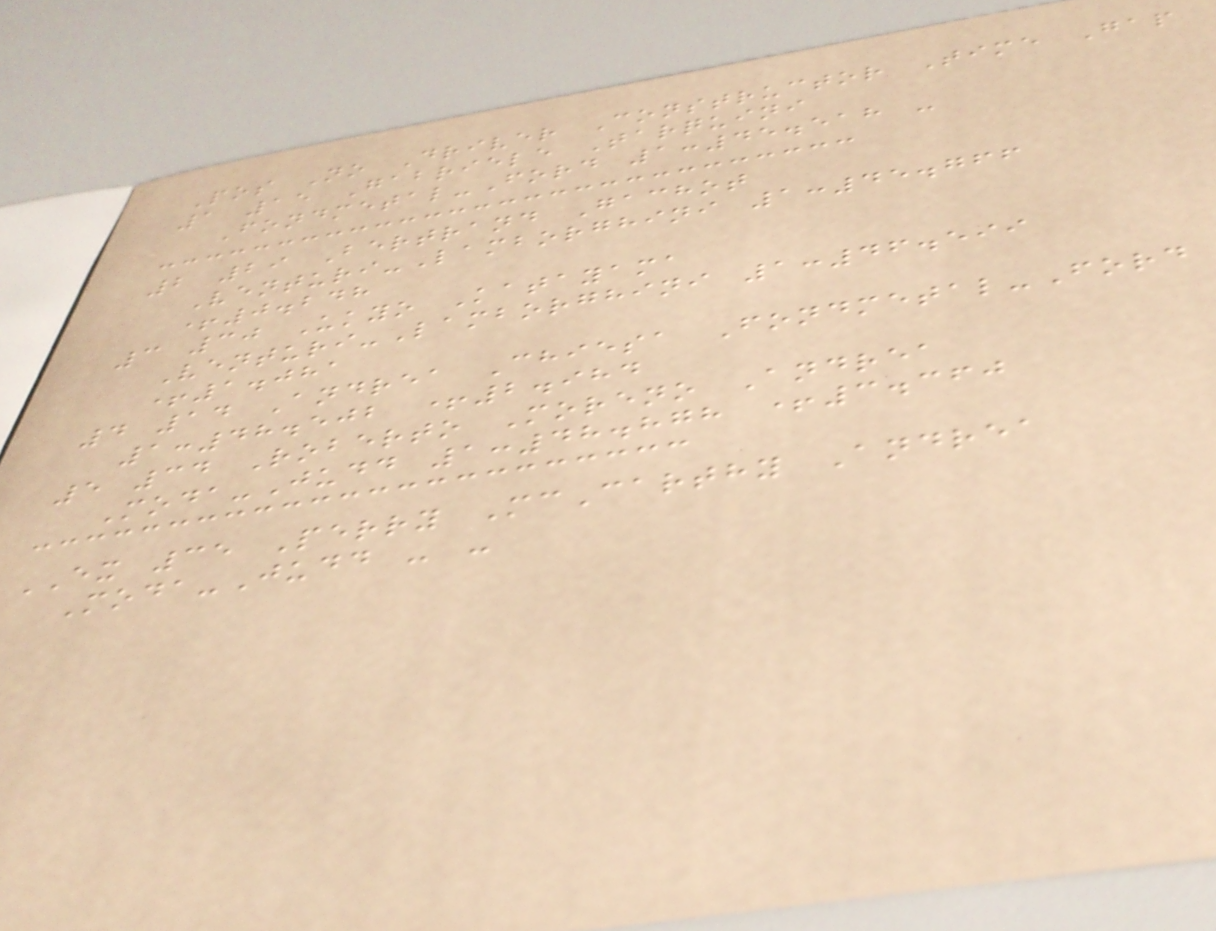Pos No Driver Constructor Time Gap
1 15 Gabriele Tarquini
Fondmetal-Ford 1:45.518 -
2 29 Bertrand Gachot
Venturi-Lamborghini 1:45.766
+0.248
3 30 Ukyo Katayama
Venturi-Lamborghini 1:46.599
+1.081
4 14 Andrea Chiesa Fondmetal-Ford
1:48.502 +2.984
5 34 Roberto Moreno Andrea
Moda-Judd 1:48.878 +3.360
EX 35 Perry McCarthy Andrea
Moda-Judd - -
